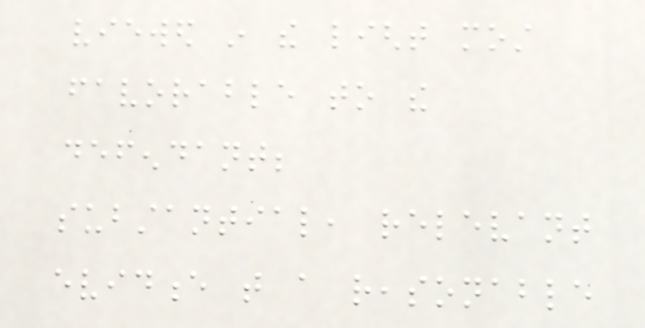viewed in the light most
favorable to the
defendant;
substantial, relevant
evidence that a reasonable
